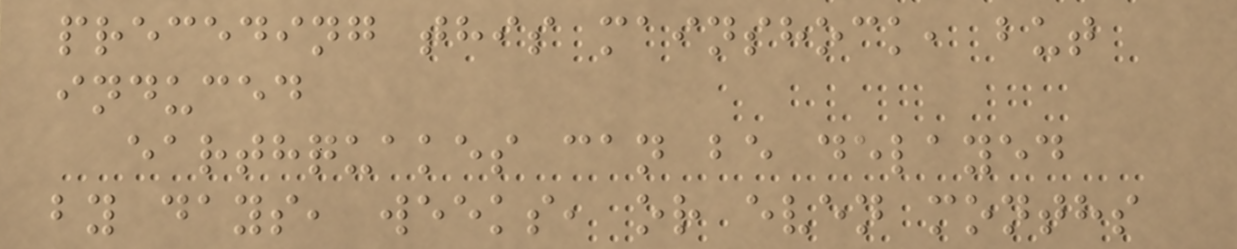preceding this mainshock, but
induced
earthquakes can be delayed
by days, weeks, or even months
